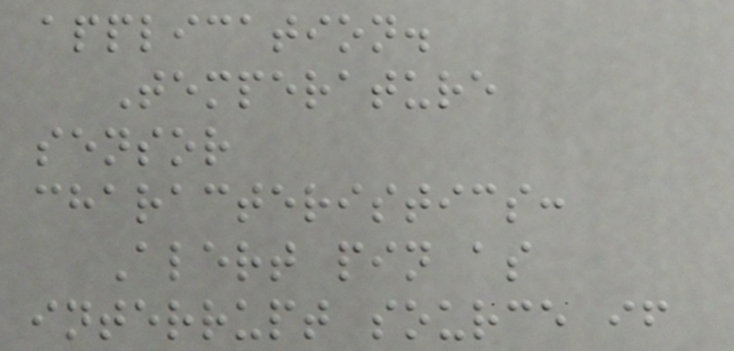application.
Temperature
sensor
characteristics:
Alert pin as
interrupt source if
